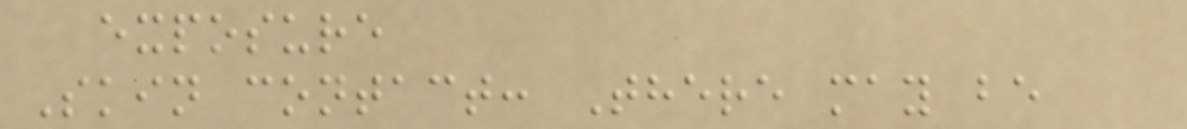exposure
Skin contact: There may be
